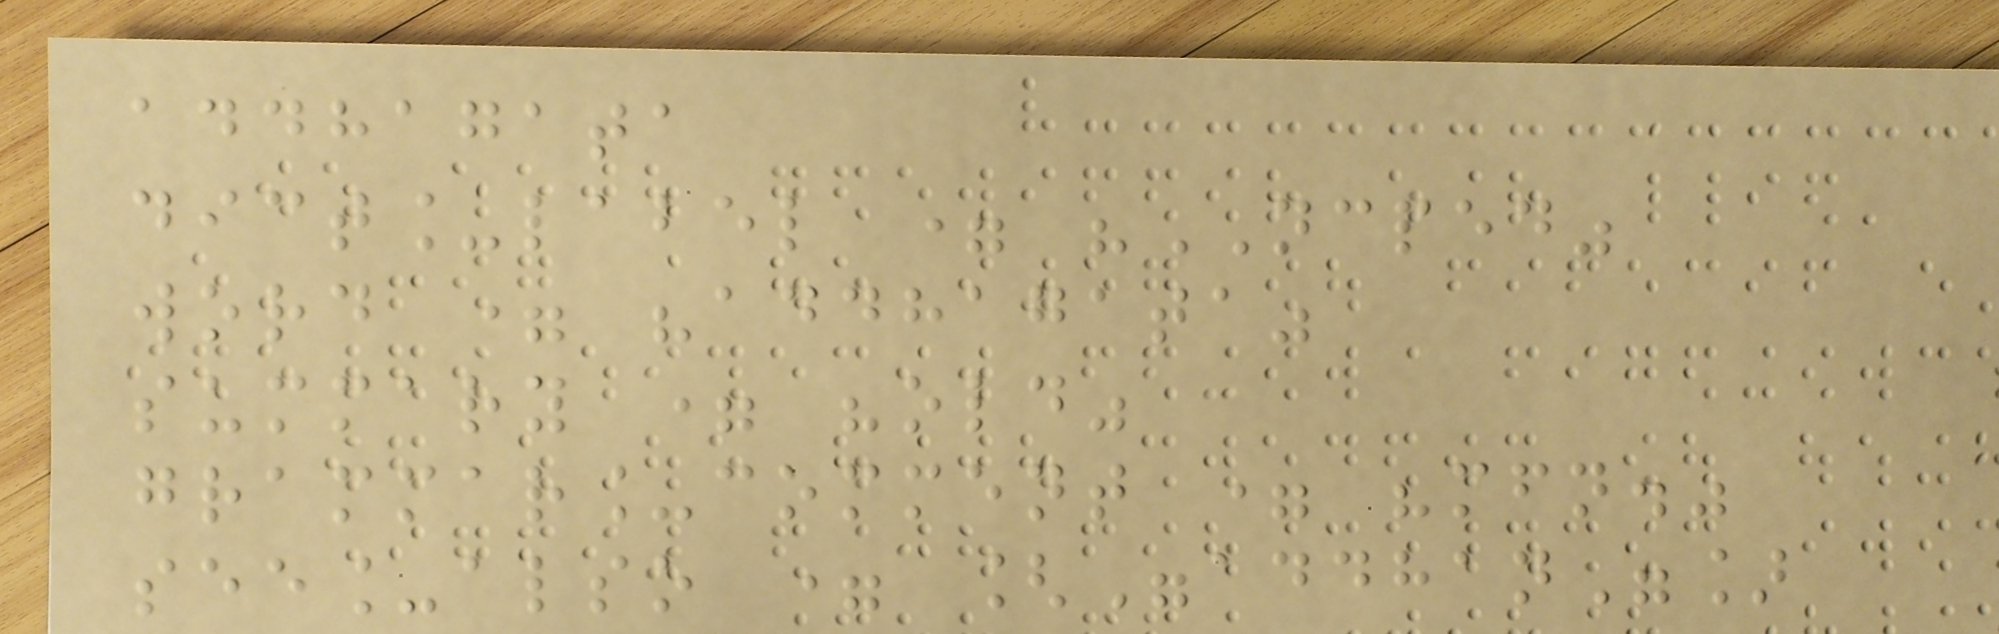addhagata
dict_label = "NCPED"
word = "addhagata"
summary = "old"
grammar_comment = "mfn."
see_also = ["addhan"]
